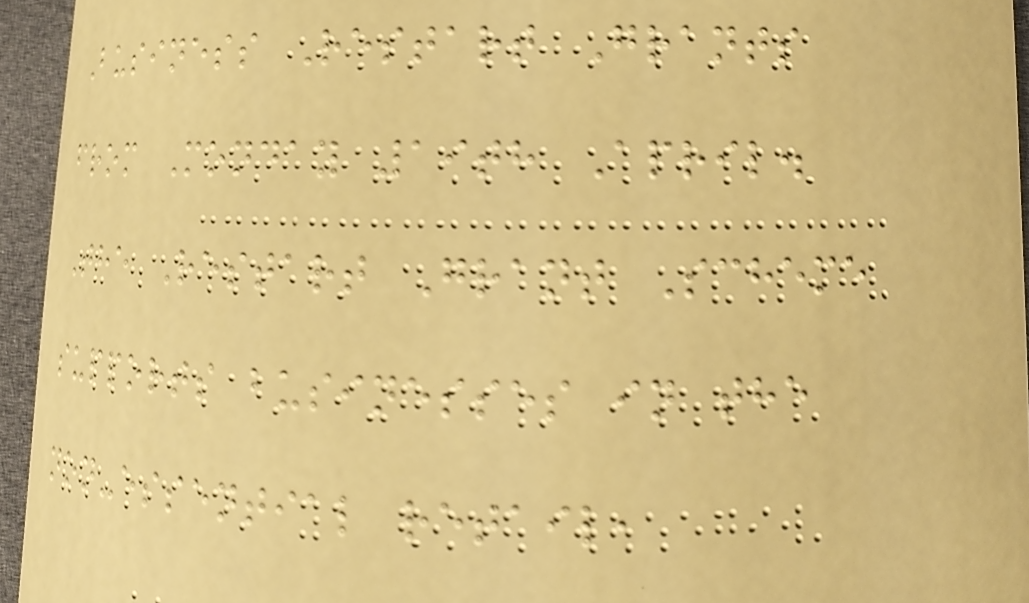Business Restart Grants
from Monday 19th April.
The Restart Grant Scheme
supports businesses in the
non-essential retail,
